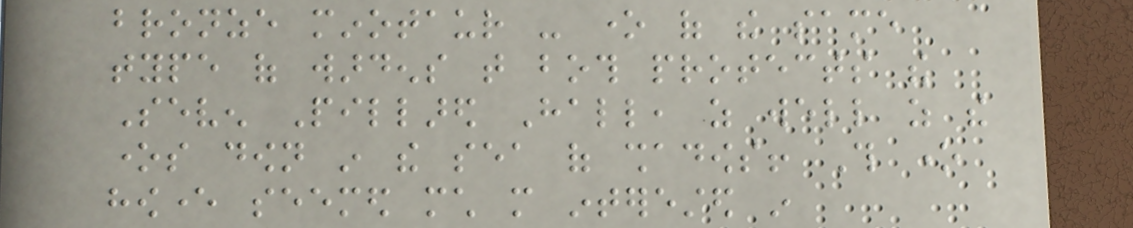bronze minotaur - one of the same
type of wardens that both protects the
Seven Pillared Hall, as well as the
ones down in the sea of shadows! This one
however seemed much more interested in
